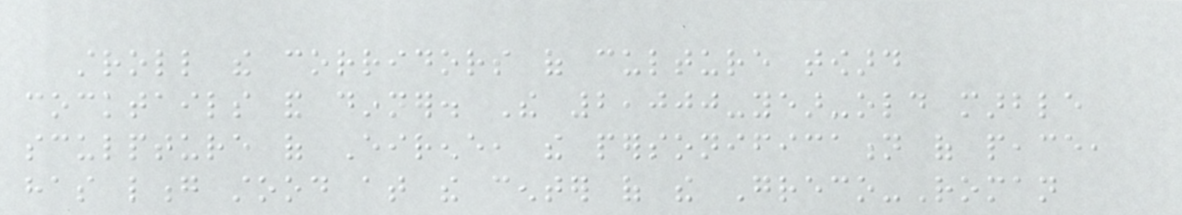stroll the corridors of culture toward
cocktails and dinner. The 2,000-year-old marble
sculpture of Eirene, the personification of peace,
has long stood at the center of the Greco-Roman
